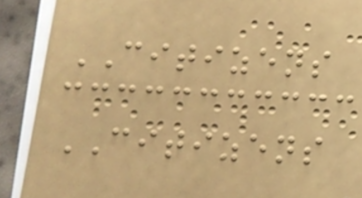CITIZENS
CITIZENS
